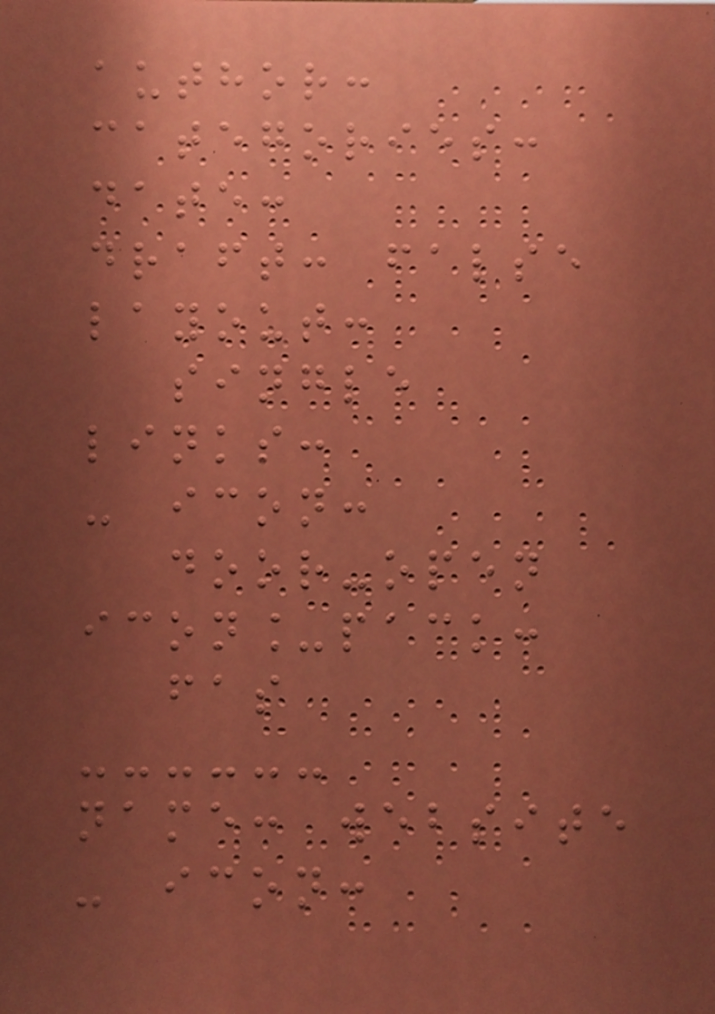author:
categories:
date:
draft: false
layout:
single
links:
- icon:
door-open
icon_pack:
fas
name: website
- icon:
